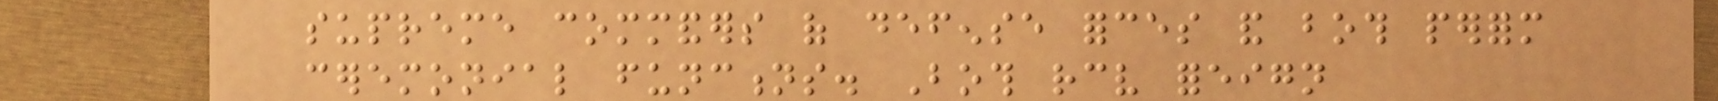supreme commanders of defense forces and both perform
ceremonial functions. Both receive foreign
